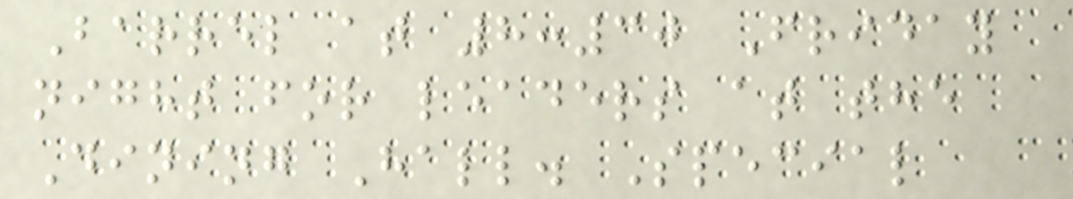Barrel at 8:30 Friday
night for leaders at the
Dining Hall. Special
